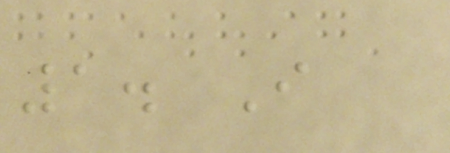1. I
